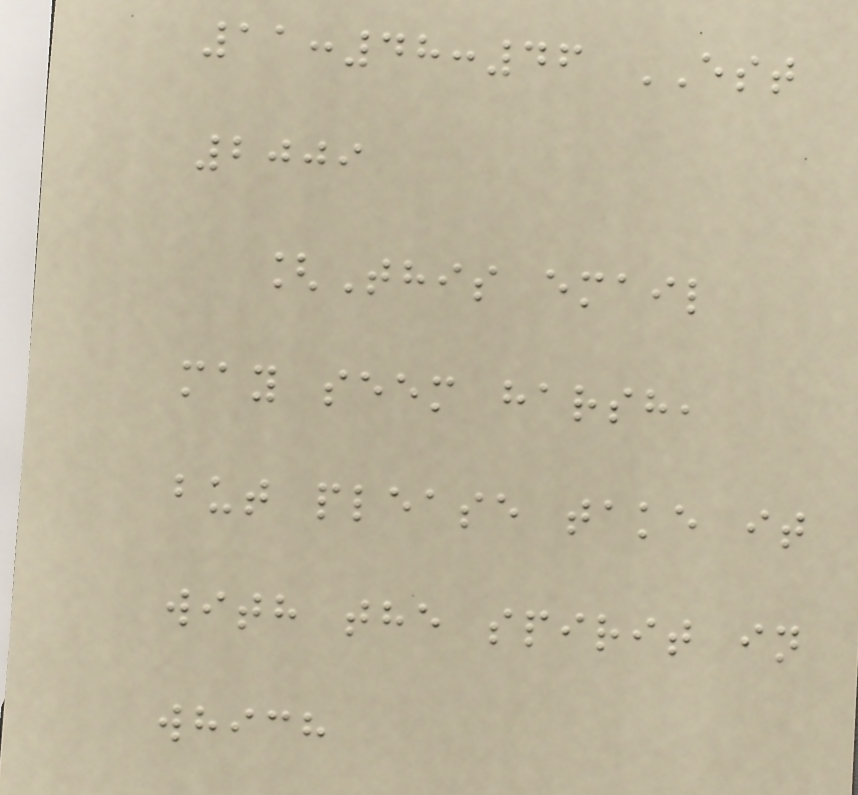11:48:46 EST
2009
[This email
may seem harsh,
but please take it
with the spirit in
which
